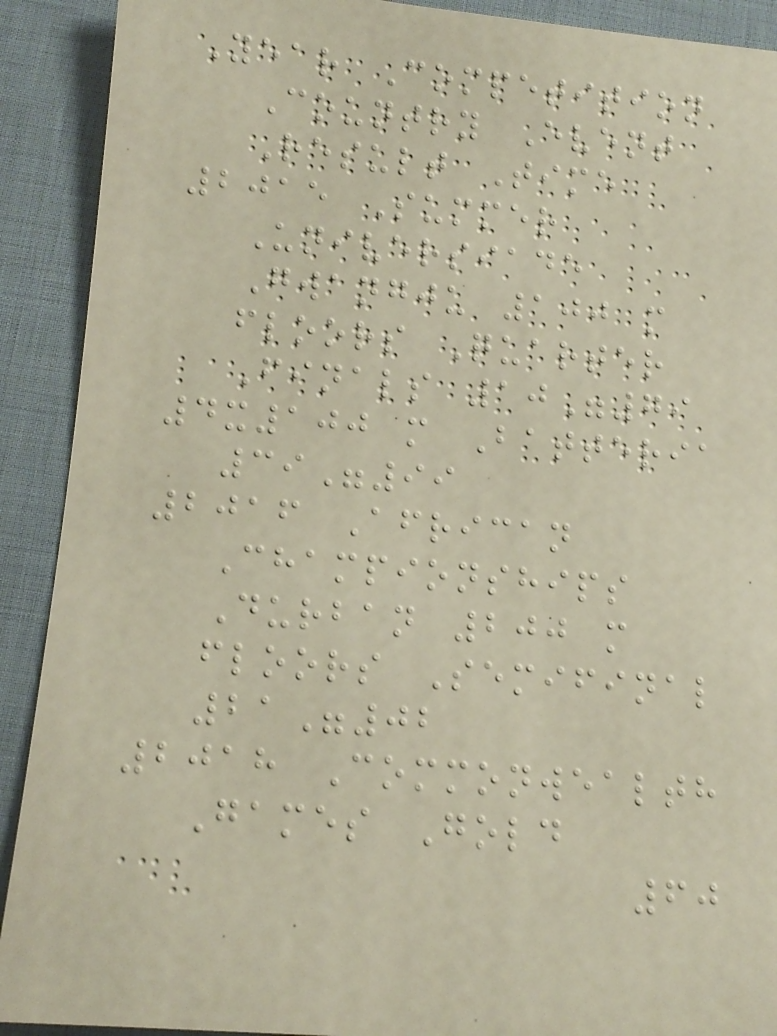Year Competition
Country Event
Result Time
2015 Summer
Universiade
Gwangju 100 m
floors Quarter
Finals 10"79
4x100 m Batteria
39"99
2016 African
Championships
Durban 200 m
floors Semifinal
21"02
2018 Commonwealth
Games Gold
60
